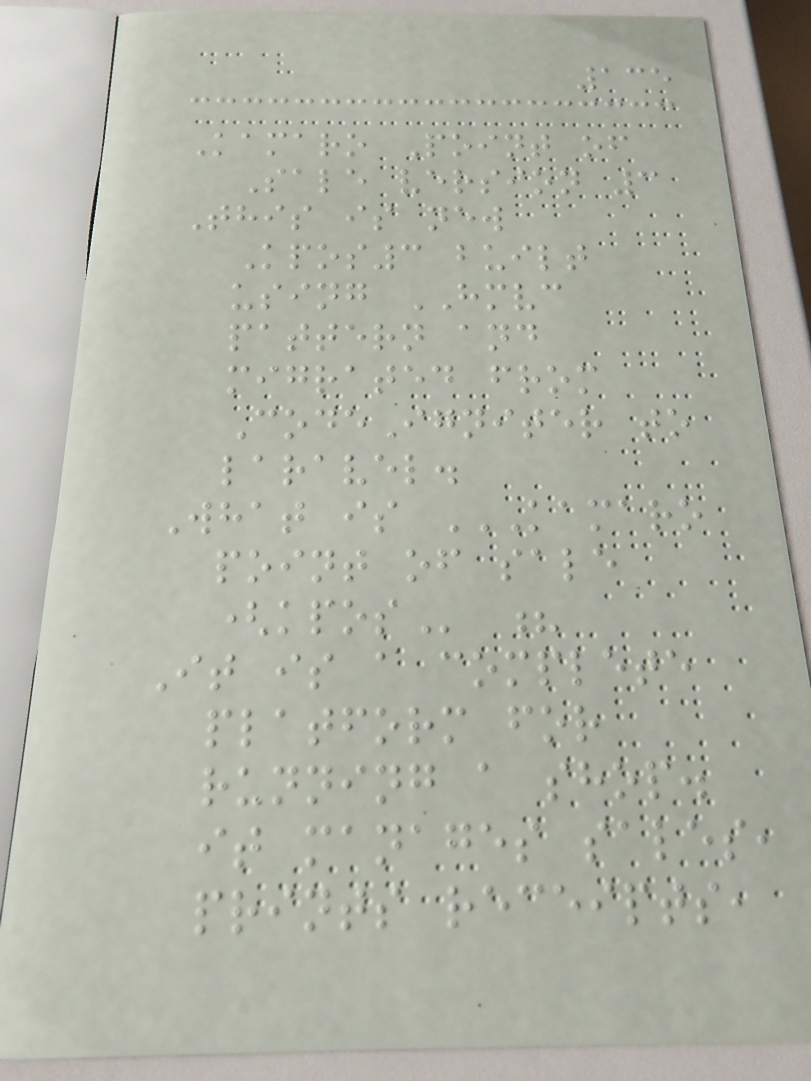135
Kamaro Point of
Sale version 3
This is new
Kpos3 built
using HMVC
pattern and
migrated from
CodeIgniter to
laravel.
What is KAMARO
POINT OF SALE
(KPOS ?
It is a complete
platform for
running a shop.
it manages sales,
prints receipts,
